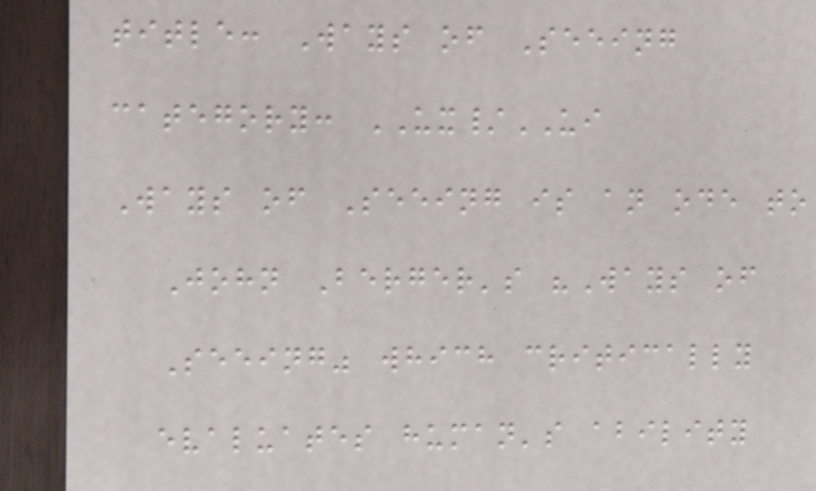title: Ways of Seeing
category: UX/UI
Ways of Seeing is an ode to
John Berger's "Ways of
Seeing" which critically
evaluates human's ability
